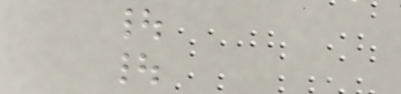|
|
